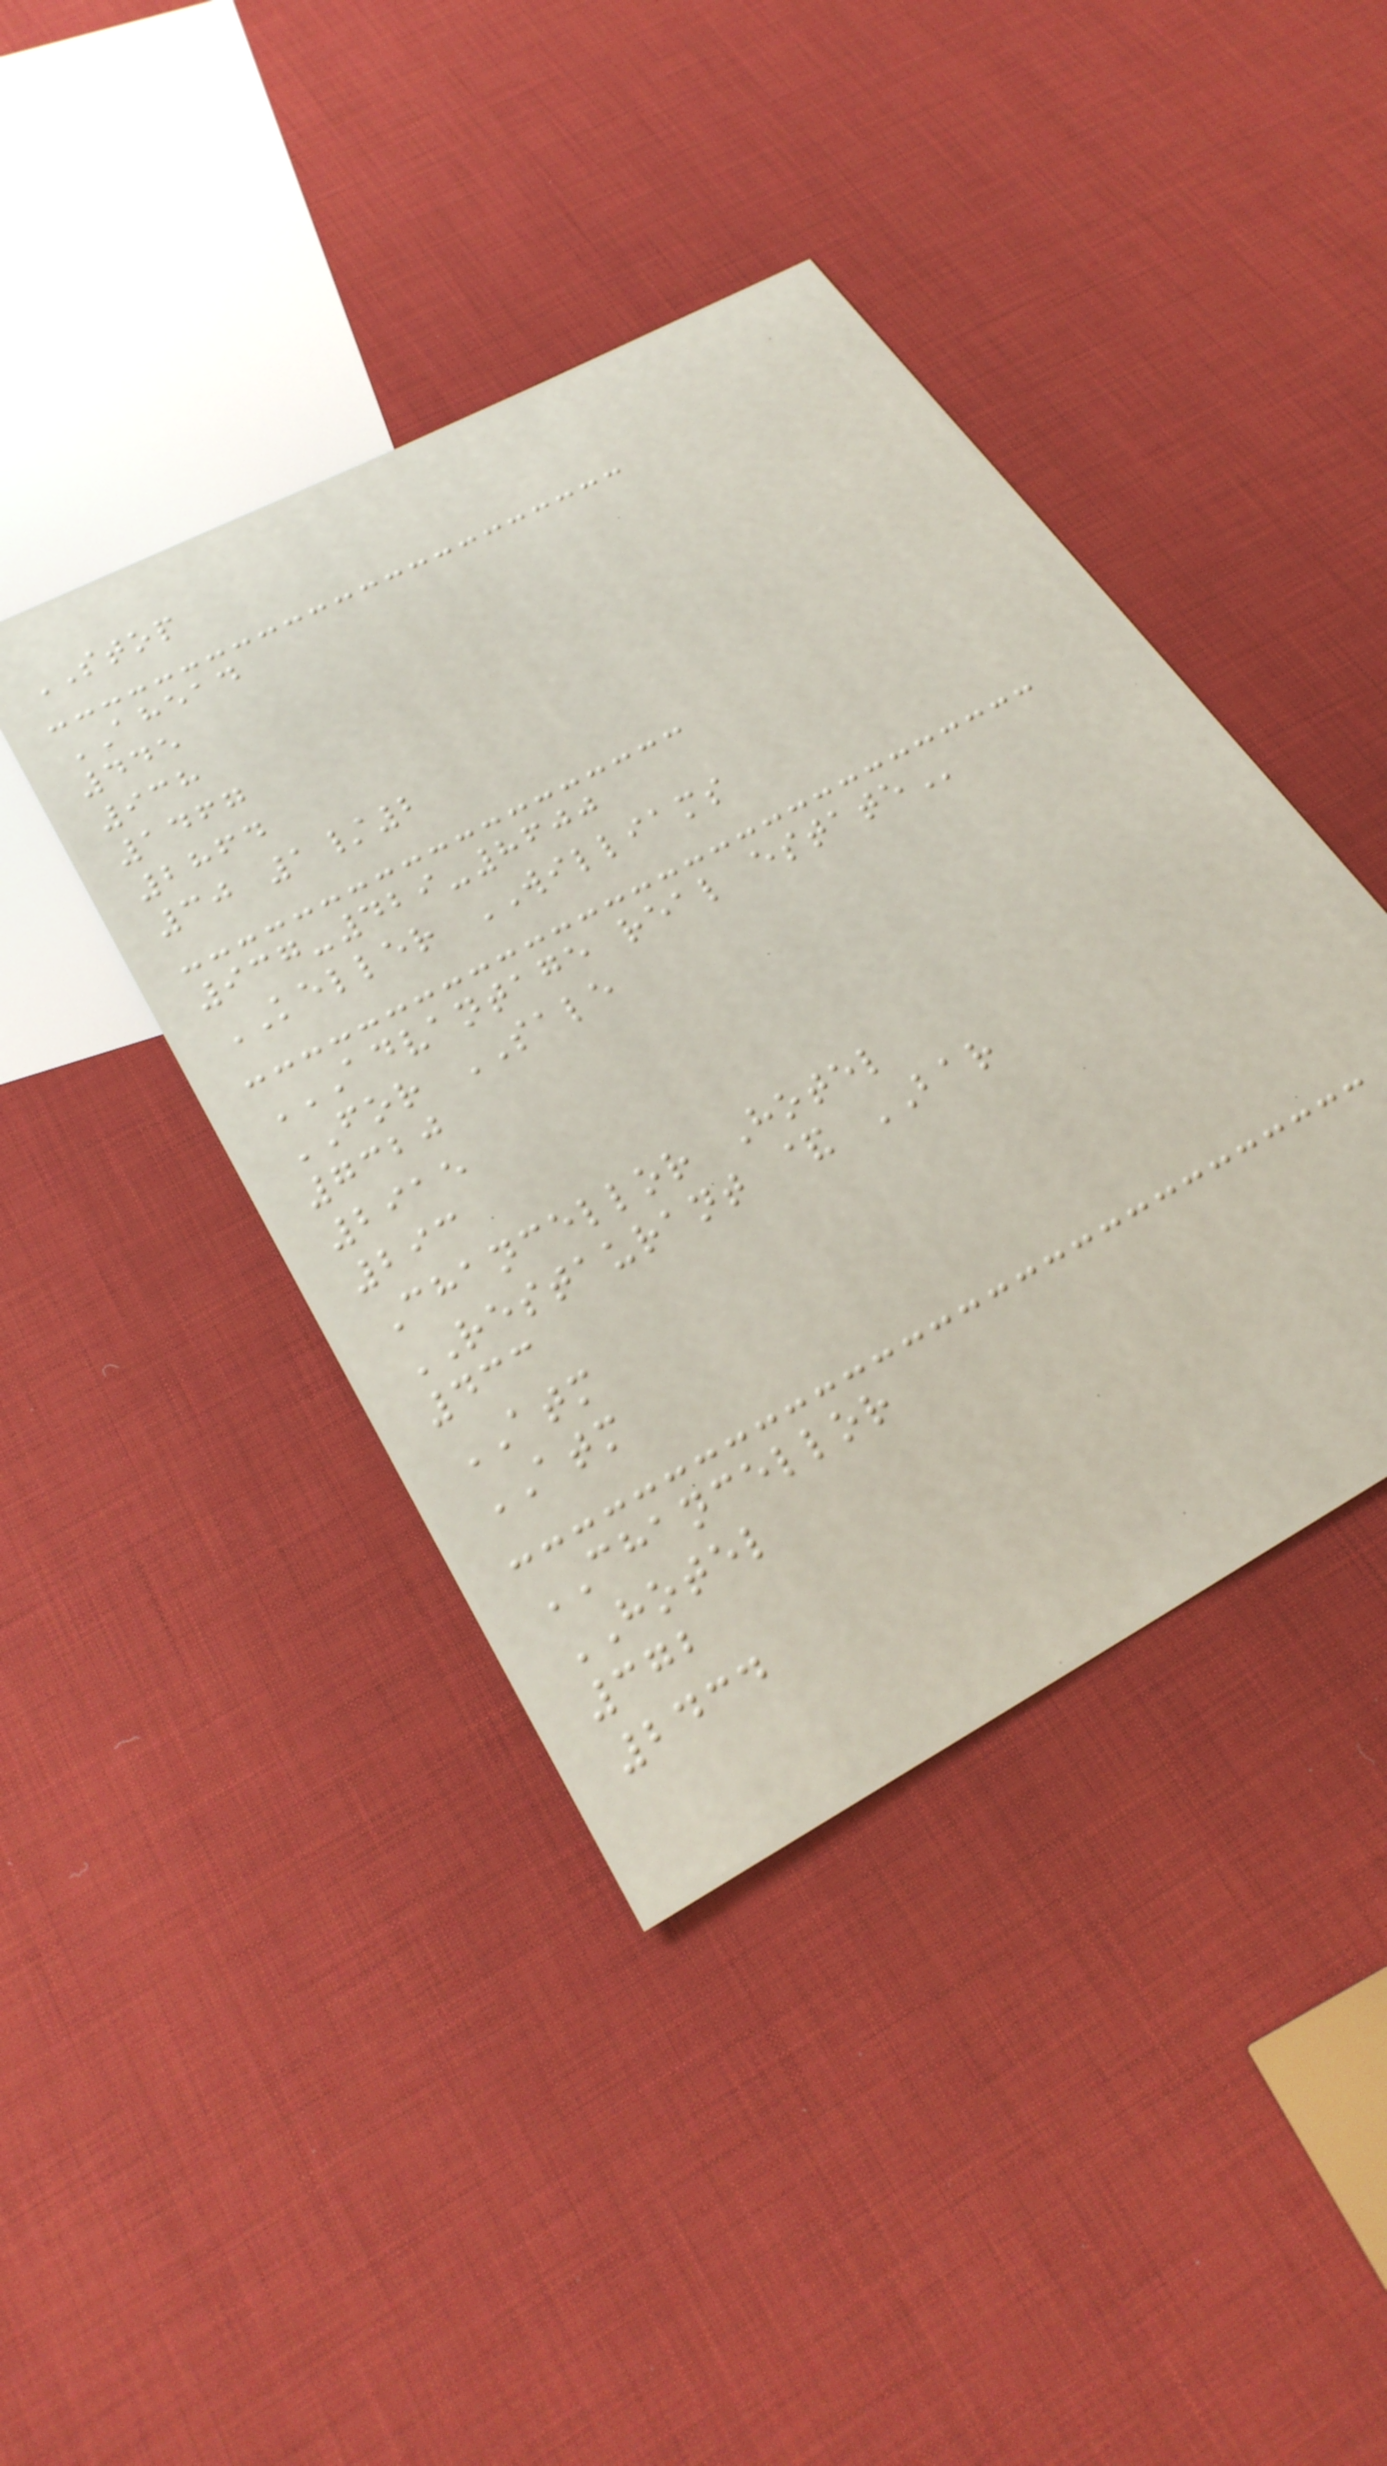STOP
AHEAD
445
938
1467
2864
30 1/2
937-429-8600
KELLER WILLIAMS
ADVANTAGE REAL ESTATE
FOR SALE
7320
2915
293
Chancellor Hotel
RESTAURANT & BAR
433
ATM
ATM
CHANCELLOR
HOTEL
372
2434
